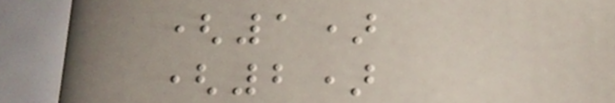(1)
(2)
